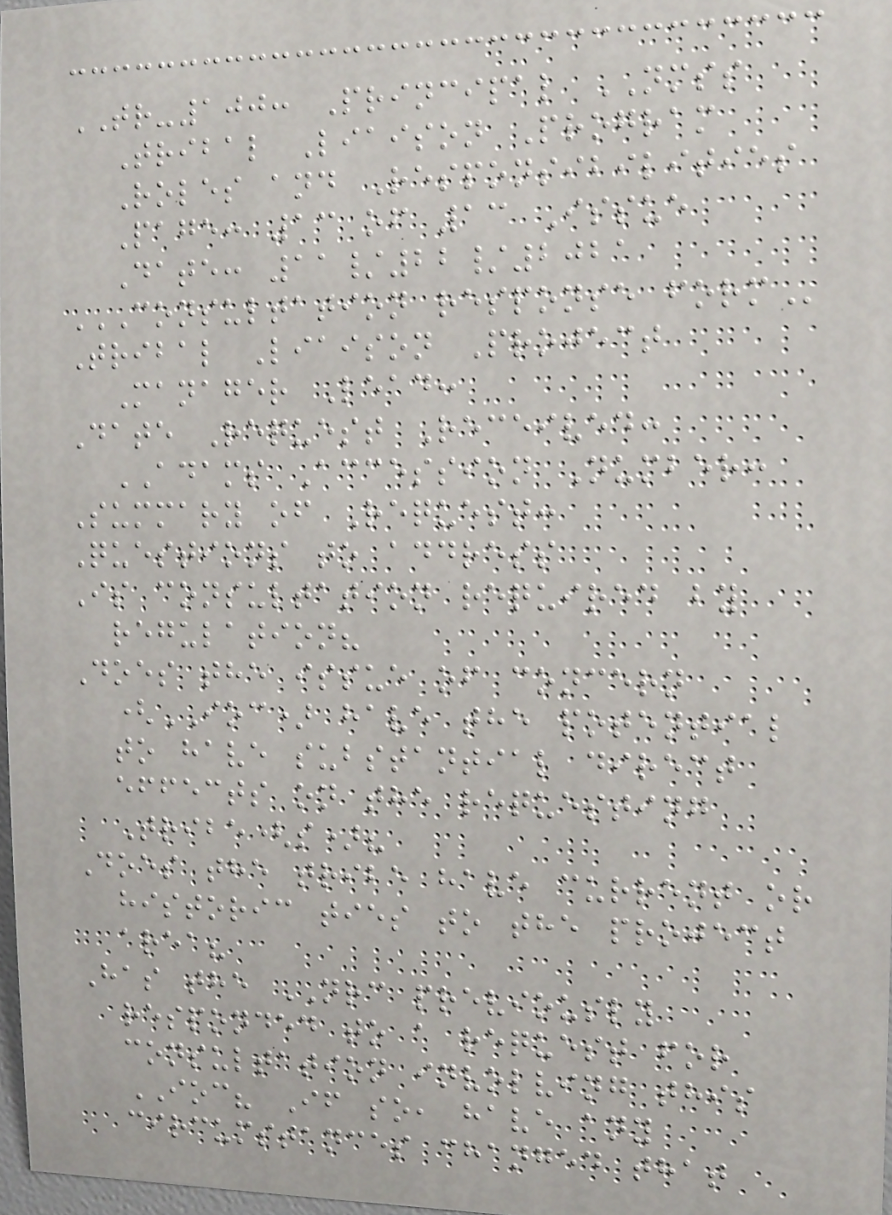TR-100: Principal NMSS
Tribal Liaison Program
Roles and Responsibilities
Page: 13 of 13 Issue
Date: 11/22/2021
CONSULTATION RESPONSE FORM
Tribal Liaison Project
Manager Lead:
Date Request Received:
ADAMS Accession Number:
Summary of Request:
Questions to address
Is consultation required by
regulation?
Does the issue of concern
(IOC) have the potential
to have substantial direct
effects on the requesting
Tribe(s)?
Does the tribe have current or
historic ties to the project
area?
Has the NRC previously
responded to a request for
consultation involving this
IOC? If so, have any
circumstances changed that
